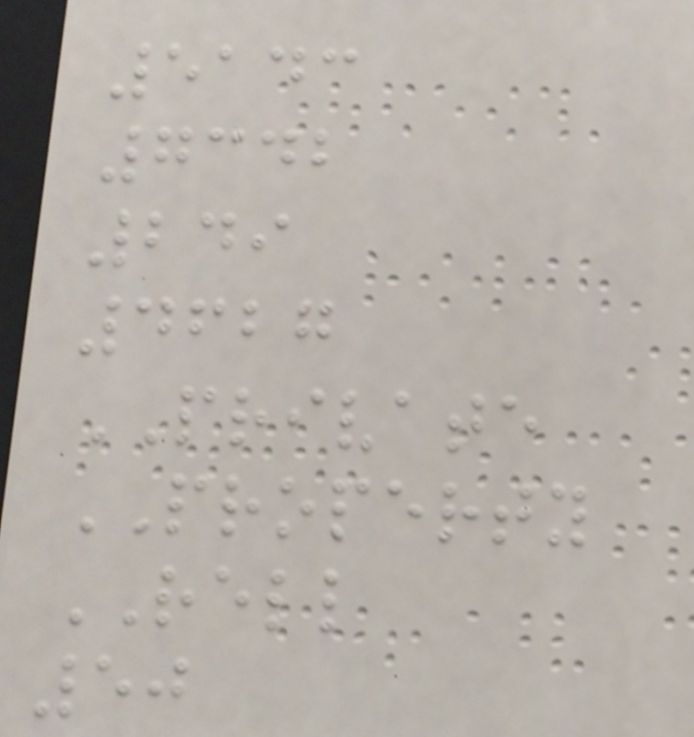5143
7342
249
4627
PRIVATE
PROPERTY
RELL
50
